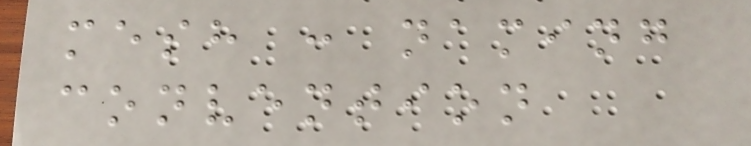mesh : naming
convention
